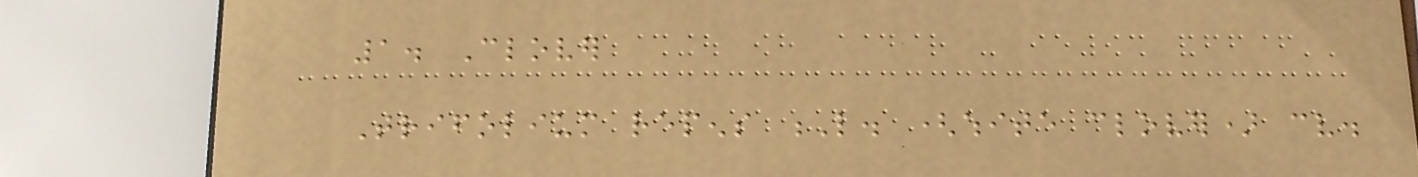1. Clover
Trifolium repens L. (white clover) cv.
